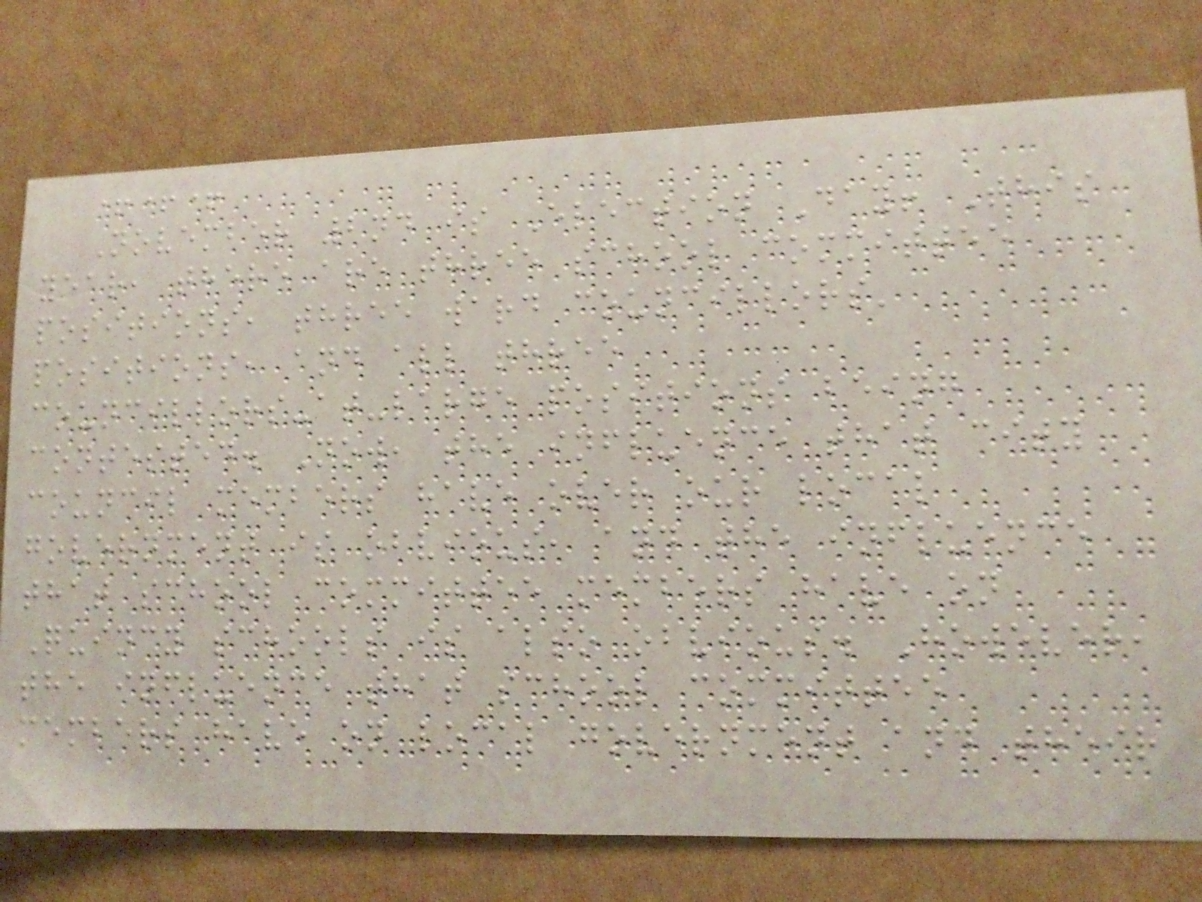+++
November 2nd is Election Day! This
year, there are three school committee
positions, three ward councillors'
positions, and all three
councillors-at-large positions being
contested. Now, the influence that city
council members have over our local
government is obvious, and the influence
that school committee members have on
Quincy schools is also obvious. However,
the influence that school committee
members have on local government and their
